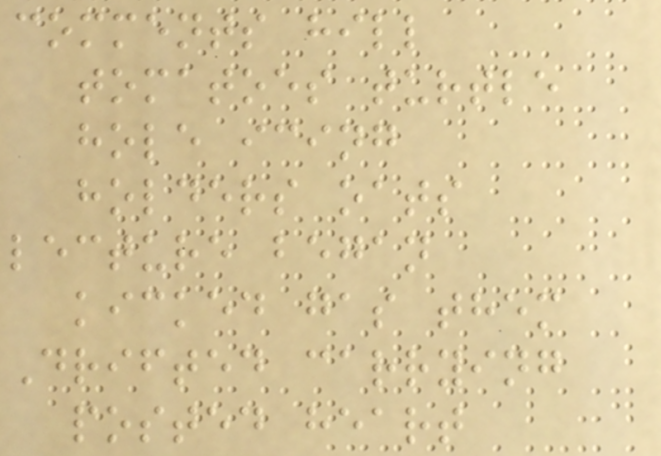comments hill
tomatoes turtle
hole icing
holders oats
lecture began
kicked gas them
Drifted carrying
posted heart
